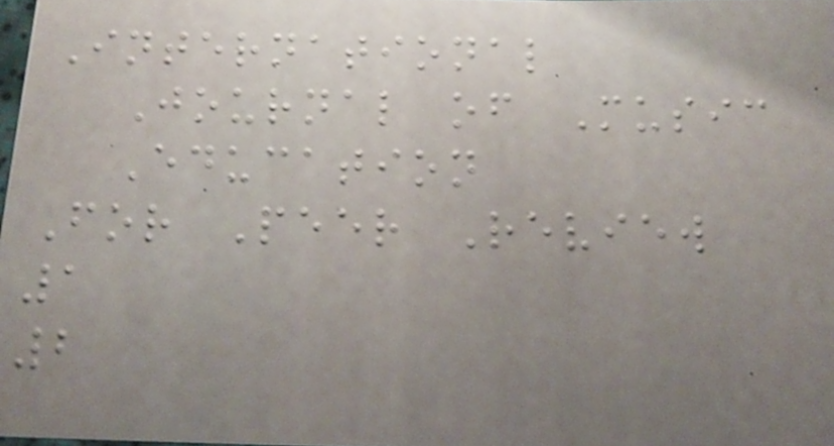International
Journal of Music
Education
For Peer Review
1
2
